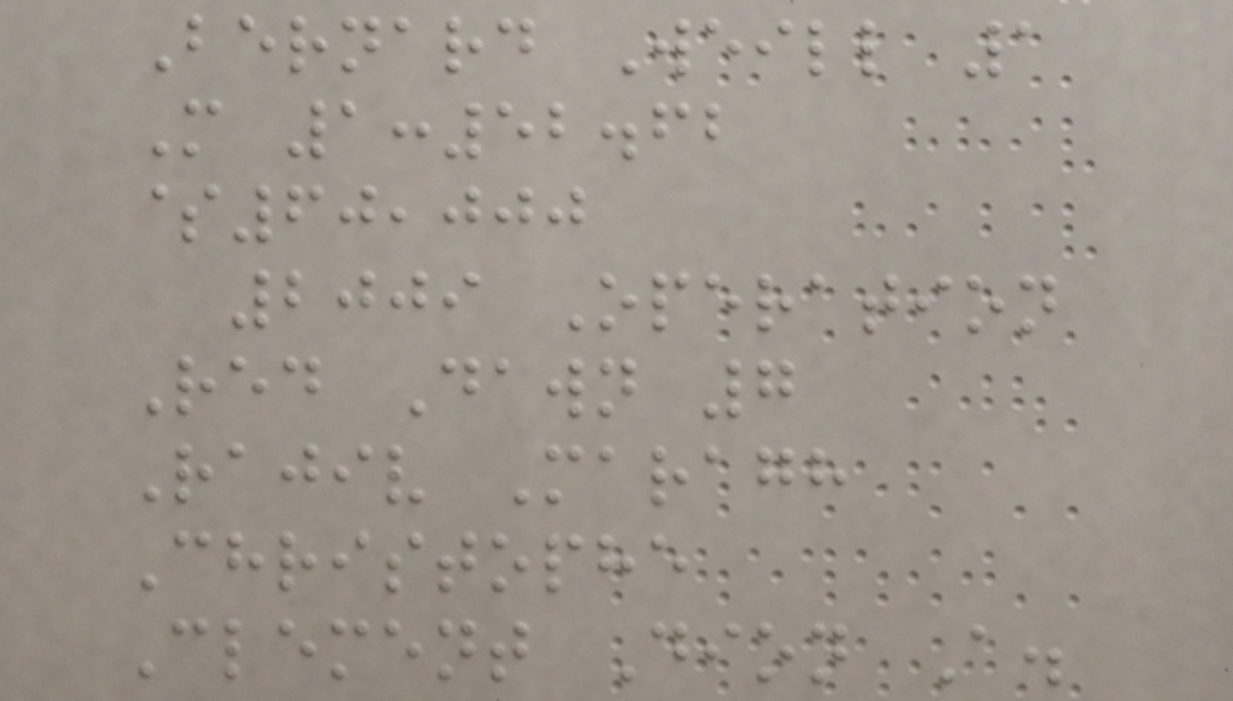Bernard Weill 1
M 1:52.62
$60,000
2009 Operation
Red Dawn 7
Rajiv Maragh
Christophe
Clement Dion A.
